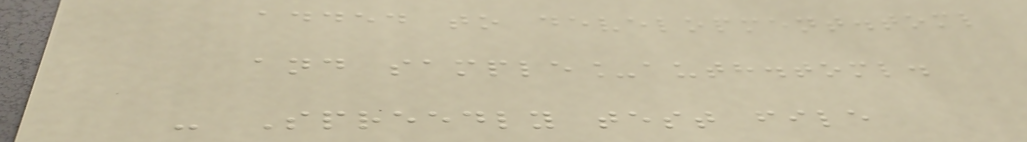added to development.toml
and sample_auth.toml.
- Spreedly test file
